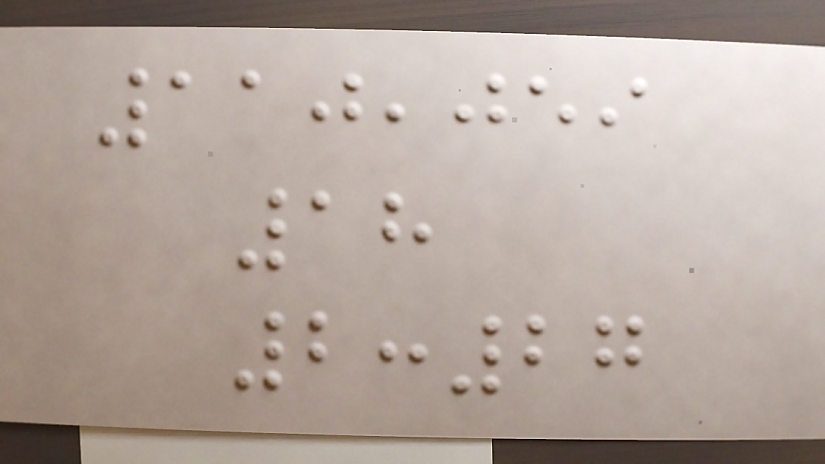110,059
18
2:27
